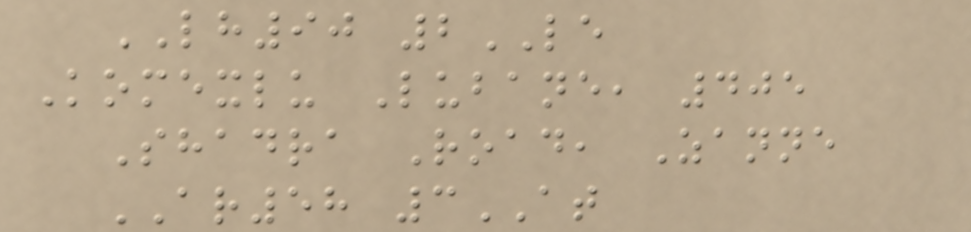LH90 2LE
Komexlu Lubane, 405
Shadra Road, Zanne
AR58 3AT
